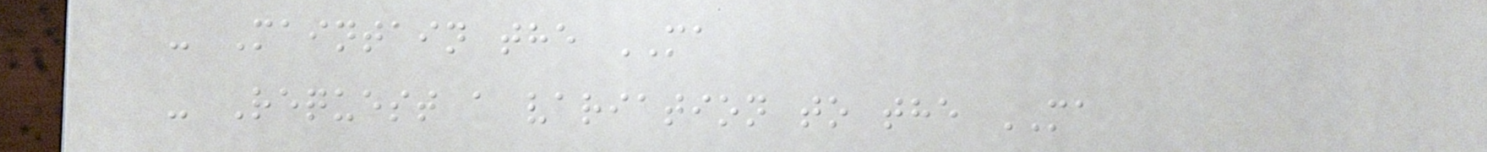- Maintain the MA
- Request a variation to the MA
